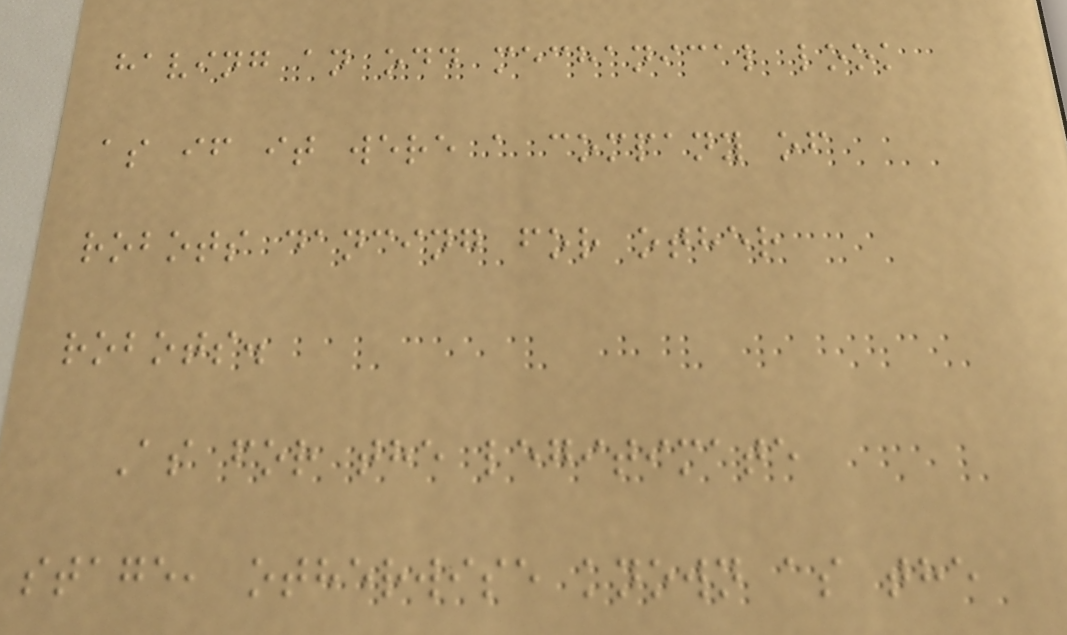having an odd mechanical look
as if it were a company of
robots dancing for other
robots.
As for the legitimate
stage, otherwise known as the
